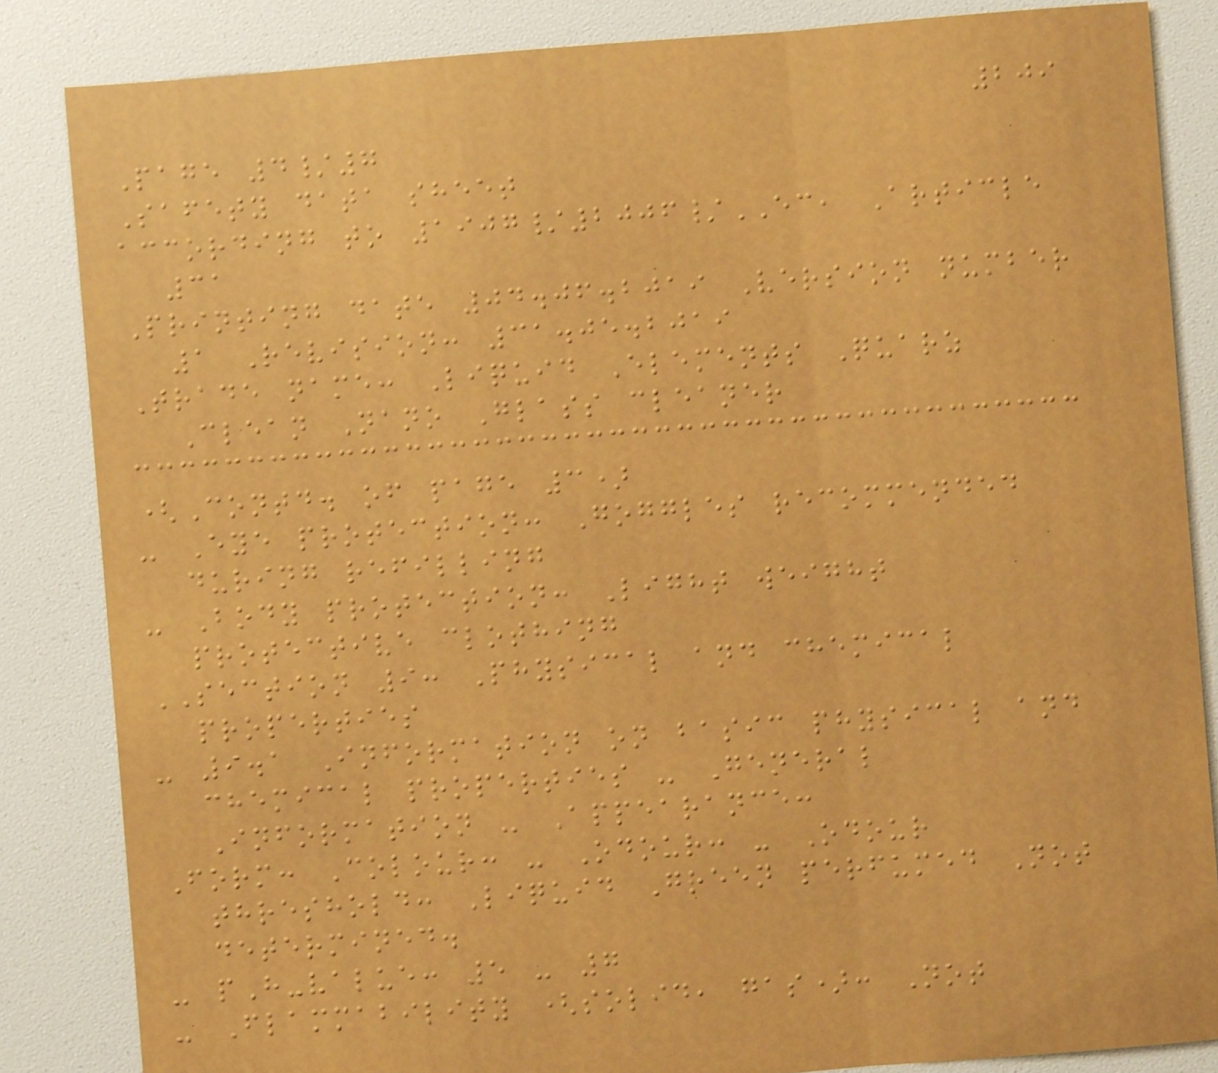209
Page 4/7
Safety data sheet
according to 1907/2006/EC, Article
31
Printing date 04.06.2019 Version number
1 Revision: 31.05.2019
Trade name: Liquid Elements Quarz
Clean Nano Glass cleaner
(Contd. of page 3)
- Eye protection: Goggles recommended
during refilling
- Body protection: Light weight
protective clothing
SECTION 9: Physical and chemical
properties
- 9.1 Information on basic physical and
chemical properties - General
Information - Appearance:
Form: Colour: - Odour: - Odour
threshold: Liquid Green perfumed Not
determined.
- pH-value: 5 - 7
- Flammability (solid, gas): Not
